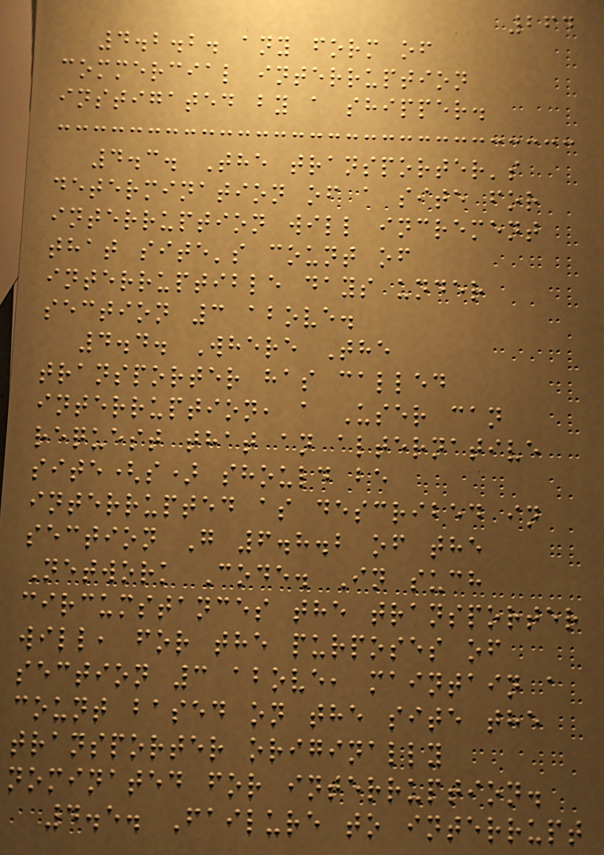264
4.2.2. any form of
commercial interruption
instigated by a shipper.
4.3. The transporter's
determination of a site for
interruption will increment
that site's count of
interruptible days under
section 3 above.
4.4. Where The
transporter has called
interruption, a User can
request that an alternative
site(s) should be
interrupted as described in
section G 6.8.2 of the
Network Code. In such
circumstances the transporter
will, for the purposes of
section 3 above, maintain a
count based on the site the
transporter originally
nominated for interruption.
4.5. Failure to interrupt
